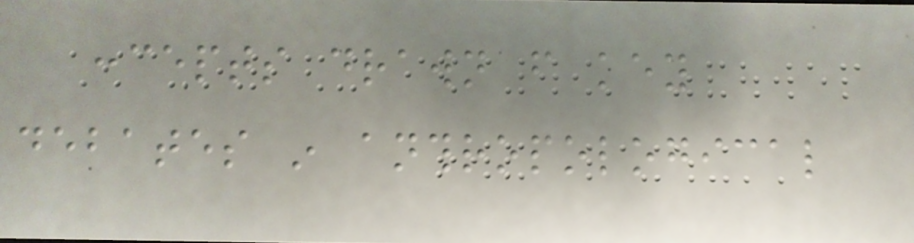concepts drawn from key
debates in anthropological
